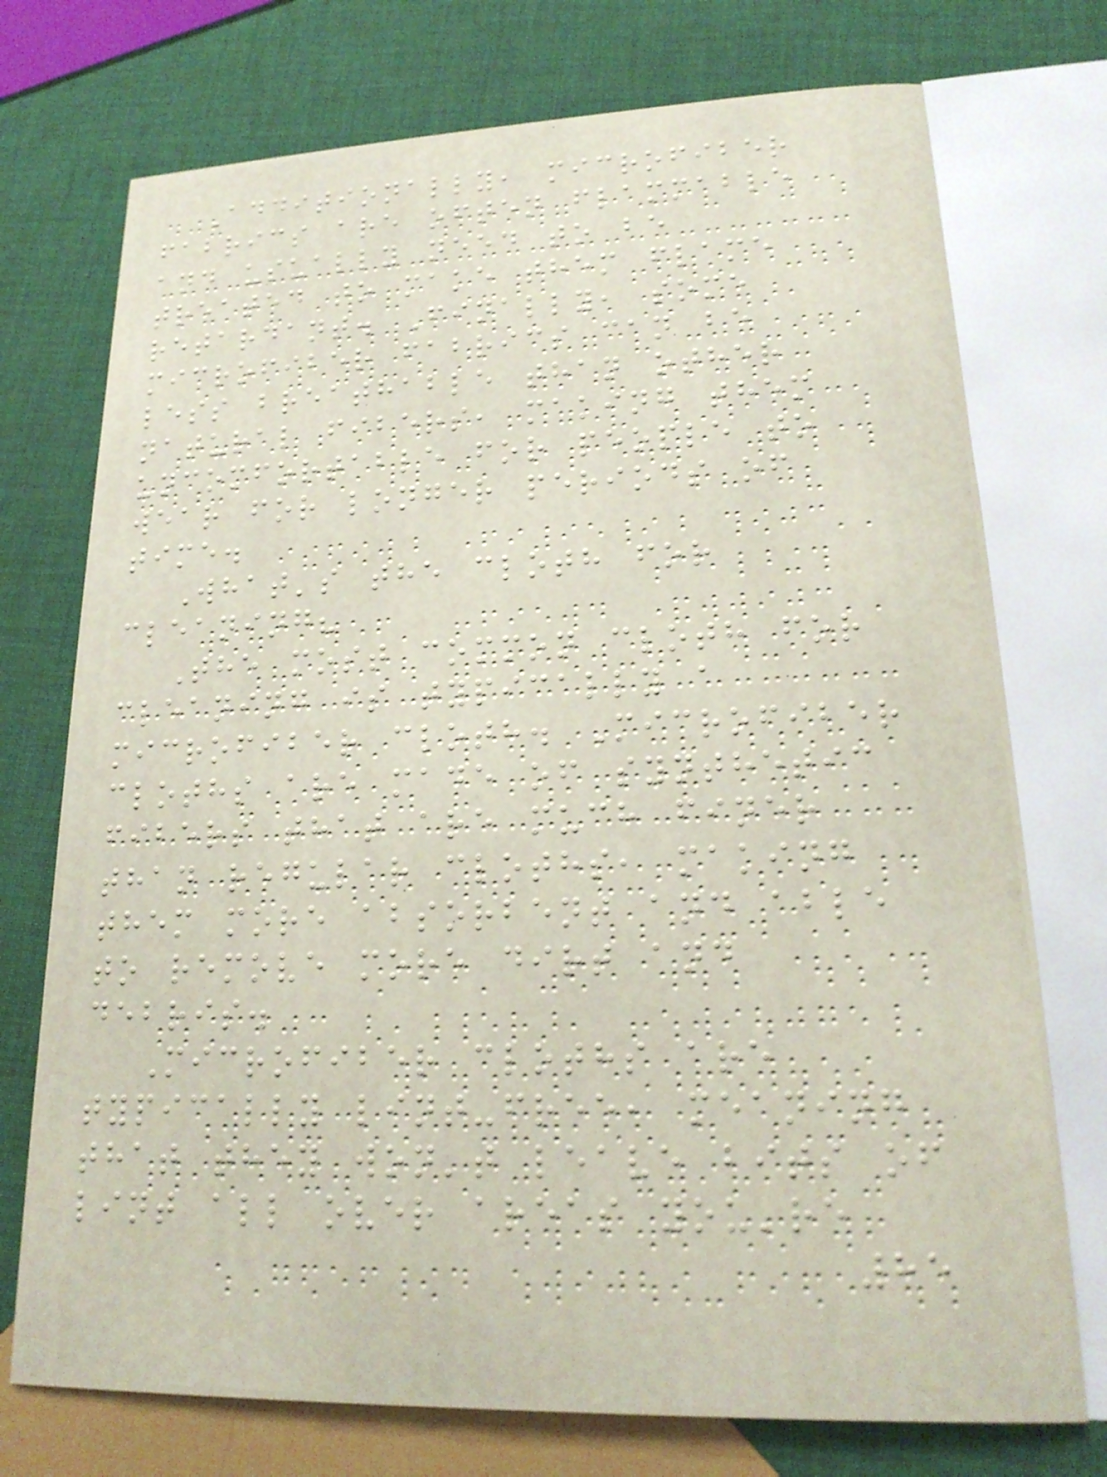Additionally, microfiber
fabrics are often flammable
and usually need to be
treated to make them flame
retardant. Finally, some
microfiber fabrics can be
less breathable than other
natural fibers, making them
uncomfortable for people to
wear for longer periods of
time.
What's the cloth for
cleaning?
The most common cloth for
cleaning is typically a
microfiber cloth. Microfiber
cloths are made of synthetic
fibers that are much finer
than regular cloths, making
them more absorbent and able
to remove more dirt and
debris.
Microfiber cloths are
typically lint-free, meaning
that they won't leave bits of
lint all over areas you're
85
